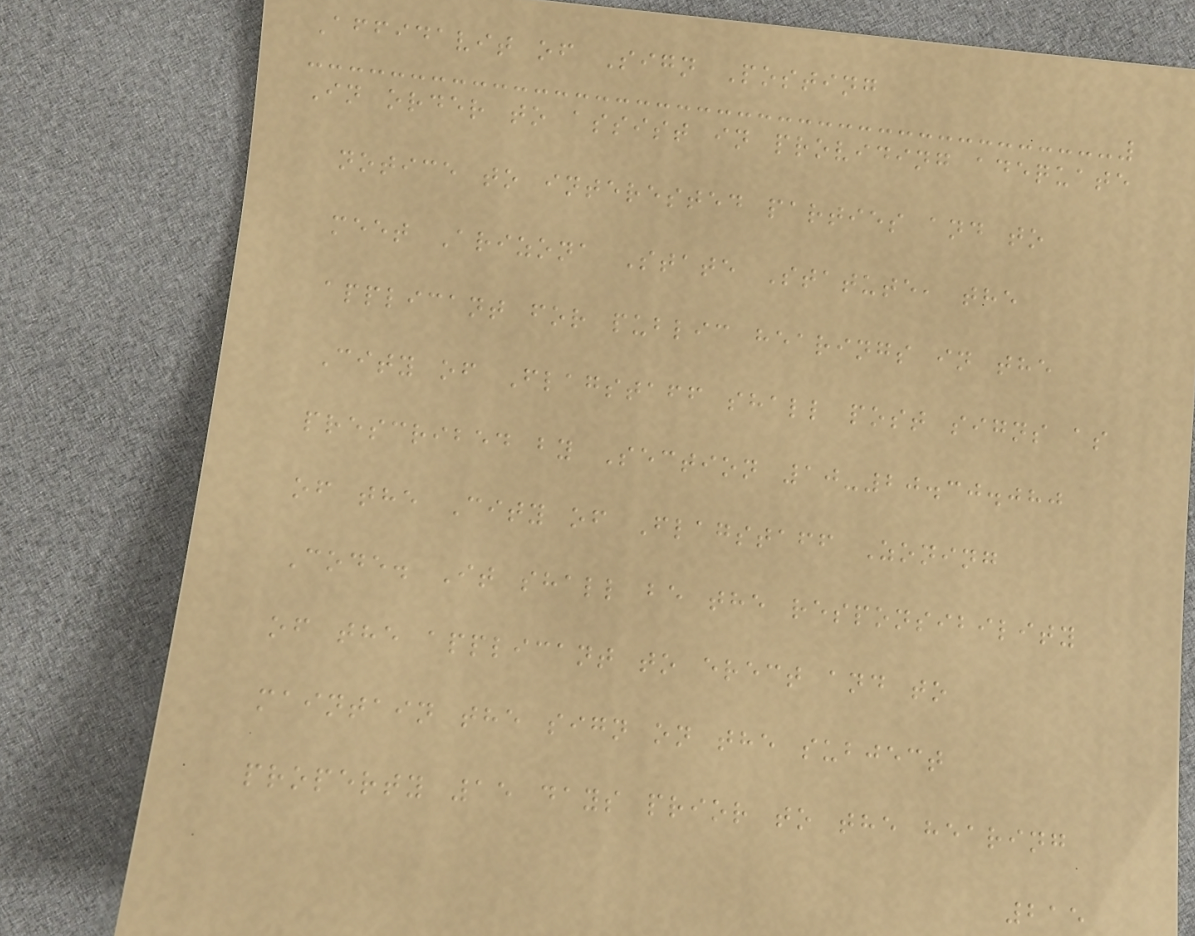Affidavit of Sign Posting
In order to assist in providing adequate
notice to interested parties and to
meet Arizona State Statute, the
applicant for public hearings in the
City of Flagstaff shall post signs as
prescribed by Section 10-20.30.080
of the City of Flagstaff Zoning
Code. It shall be the responsibility
of the applicant to erect and to
maintain the sign on the subject
property 15 days prior to the hearing
215
